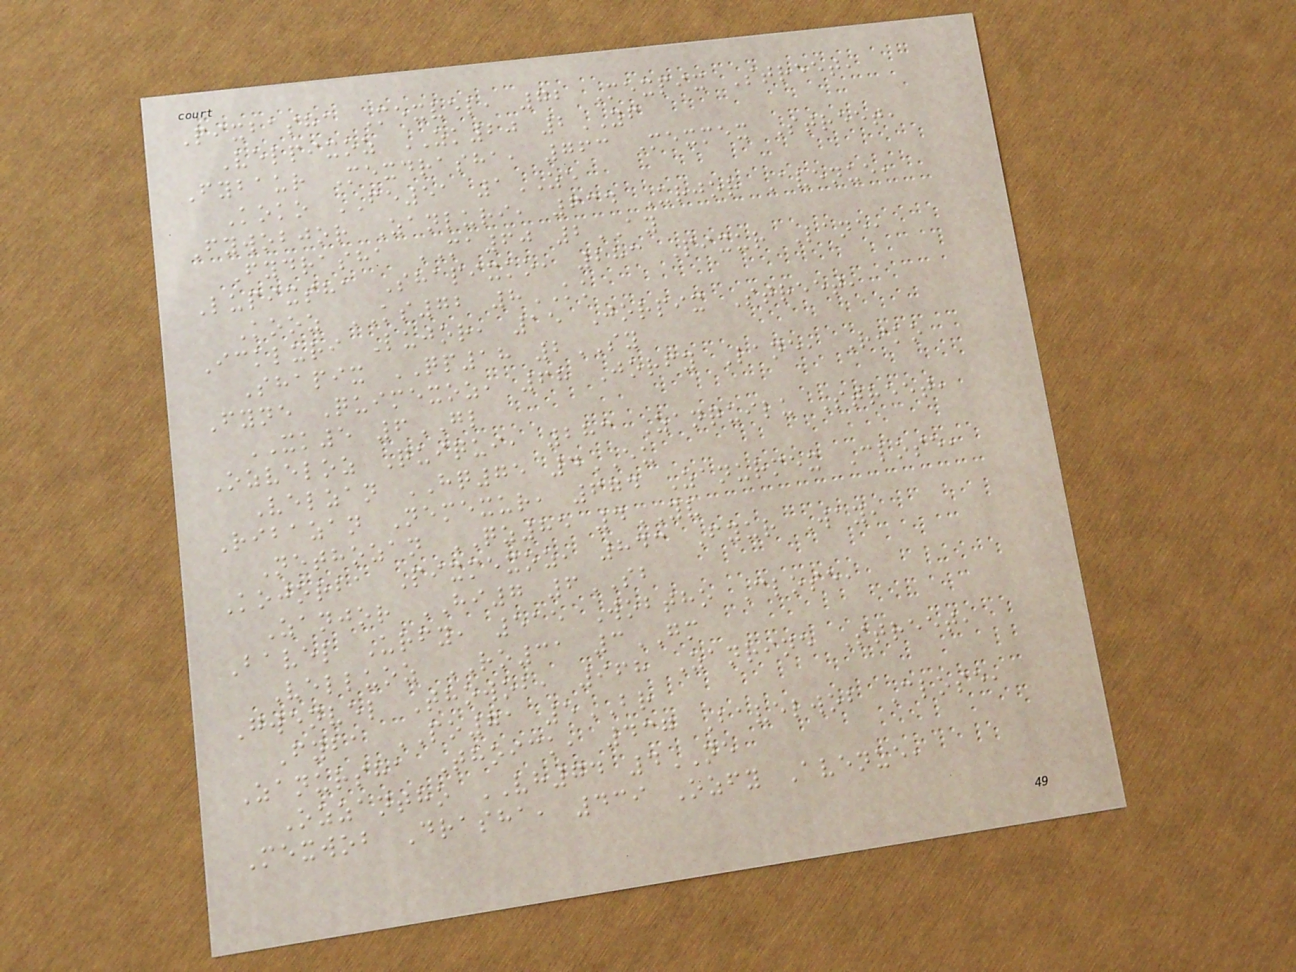Pixbasha Mexvel, 72 Mexpix Street,
Velpixoz ZK20 2YF
Fybaur Mexdrasha, 763 Mexmex Street,
Koko FE51 1ZE
Fywobjor Zanluri, 634 Urjor Avenue,
Fydrasha MA60 2AY
Lupixsha Shapixko, 283 Pixur Lane,
Kooz KS72 8KK
Ickluri Lujor, 15 Jorpix Street,
Shapix QP18 2SY
Fyne Quimexoz, 68 Jorfy Lane, Riko
XK5 6GL
Ozveloz Quiqui, 283 Zanquilu Street,
Velzan HQ75 4EU
Ribazan Nemexur, 674 Zanurmex Close,
Nethozan QZ85 4YV
Kojorba Pixmexoz, 843 Fyur Way,
Zanjor HI7 6SB
Bavel Urfy, 515 Wobtho Close,
Velluoz RO31 3GM
Gwenvel Thowob, 968 Zanrine Street,
Fyba PO71 5BR
Zanursha Thoick, 437 Bavelwob Close,
Ozzantho VH74 4NE
Mexwob Drasha, 439 Ozfy Avenue,
